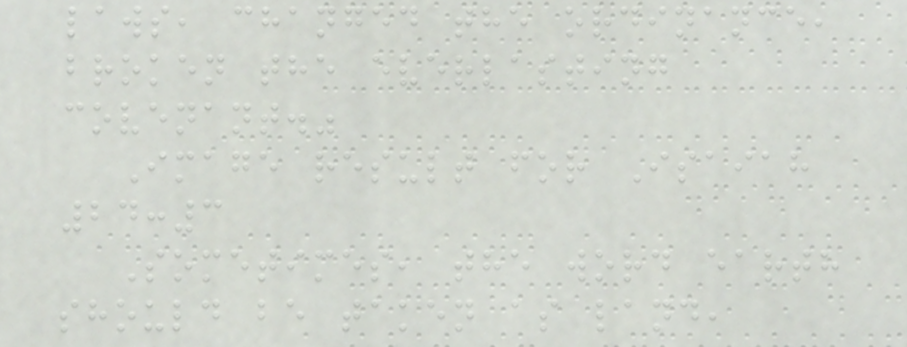laws, changed the ordinance,
broken the everlasting
covenant."
Image result for Isaiah
24:3
Sometimes, the word earth
should be taken as land,
